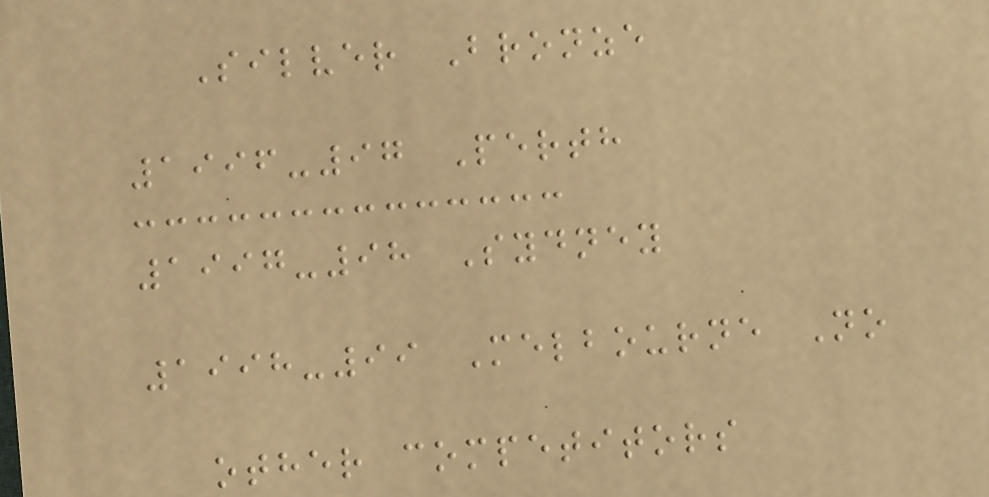Silver Bronze
1996-97 Perth
1997-98 Sydney
1998-99 Melbourne No
other competitors
